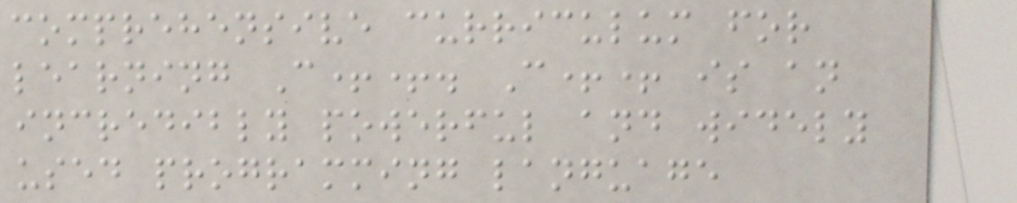comprehensive curriculum for
learning C++. C++ is an
incredibly powerful and widely
used programming language
